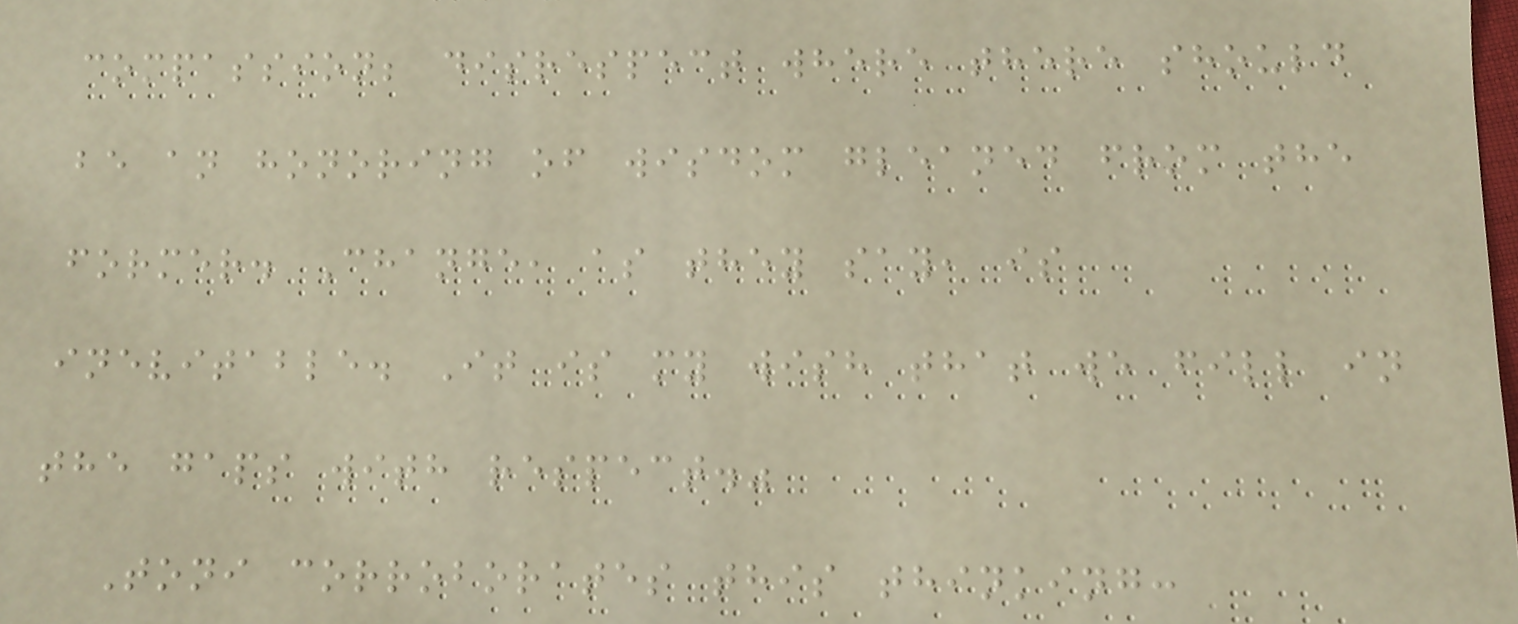compassion; disrespect where there should
be an honoring of wisdom gleaned from the
former. Change, as they say, is
inevitable. It is my wish that we fill in
the gaps with respect."
Toni corroborates this thinking:
